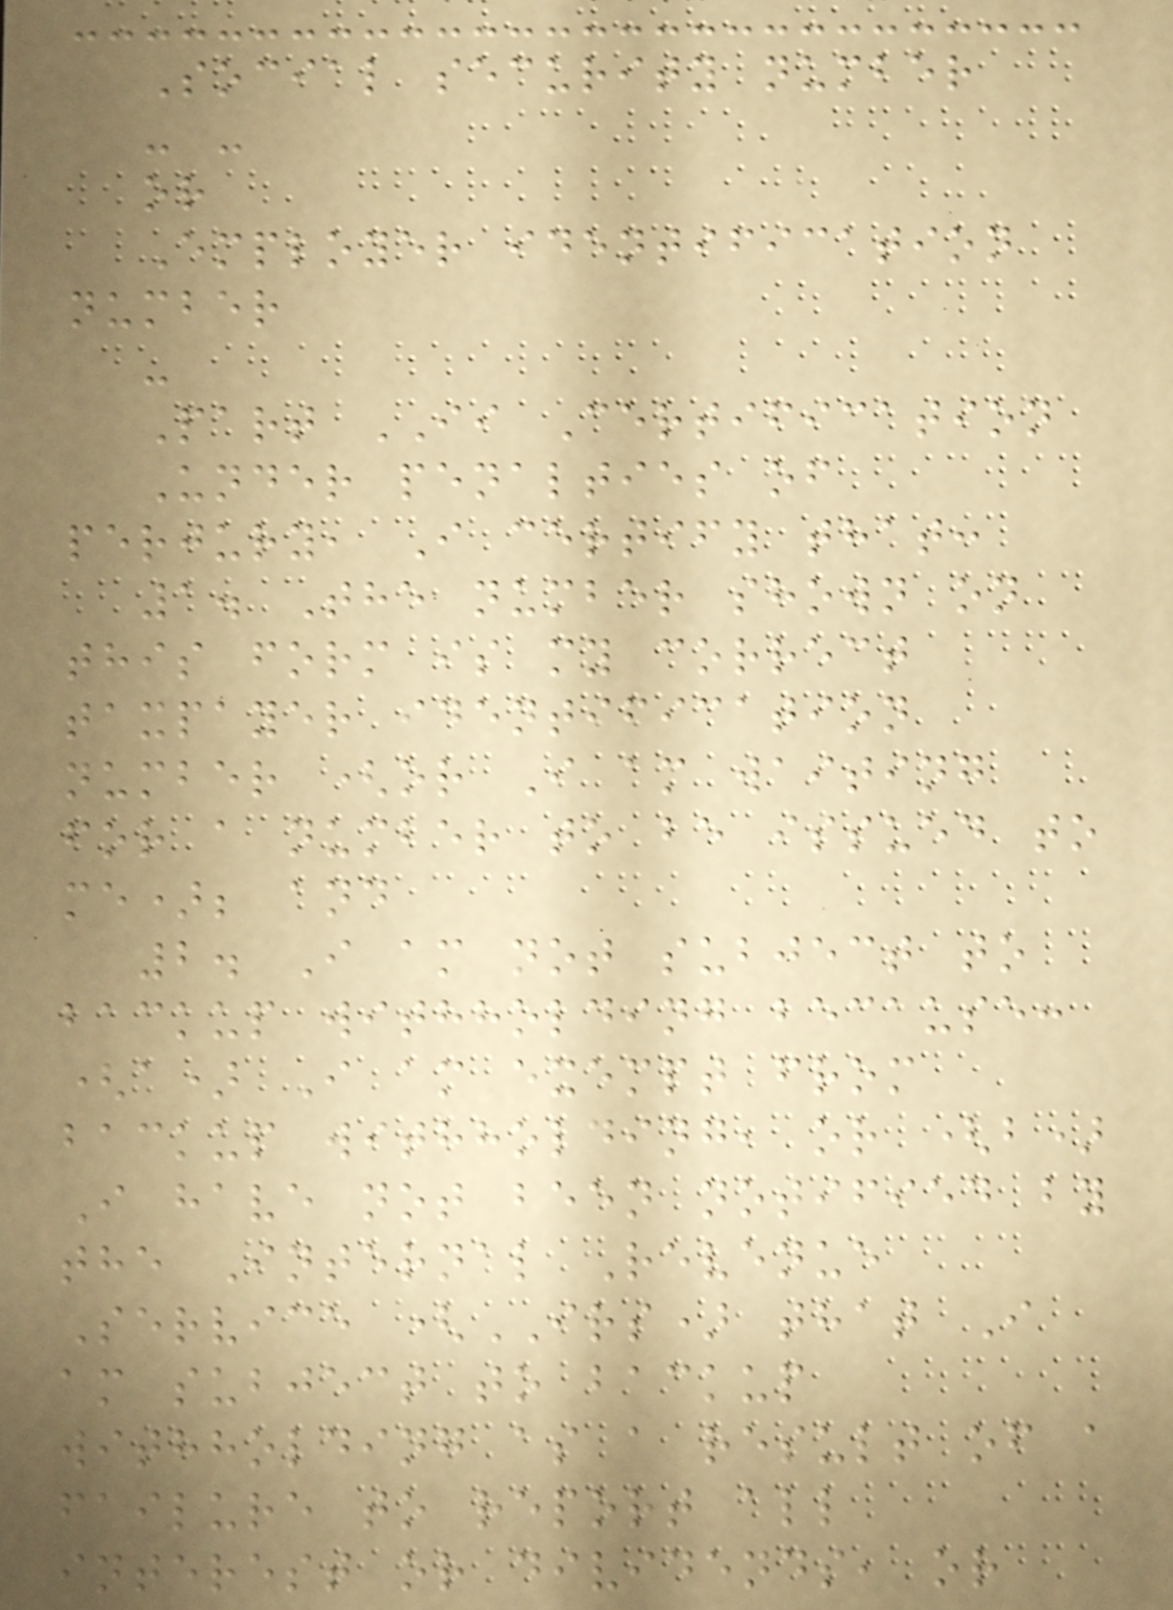Social security number
- -
or
Employer identification
number
-
Part II Certification
Under penalties of
perjury, I certify that:
1. The number shown on
this form is my correct
taxpayer identification
number (or I am waiting
for a number to be issued to
me); and
2. I am not subject to
backup withholding because:
(a) I am exempt from
backup withholding, or (b)
I have not been notified by
the Internal Revenue
Service (IRS) that I
am subject to backup
withholding as a result of a
failure to report all
interest or dividends, or
